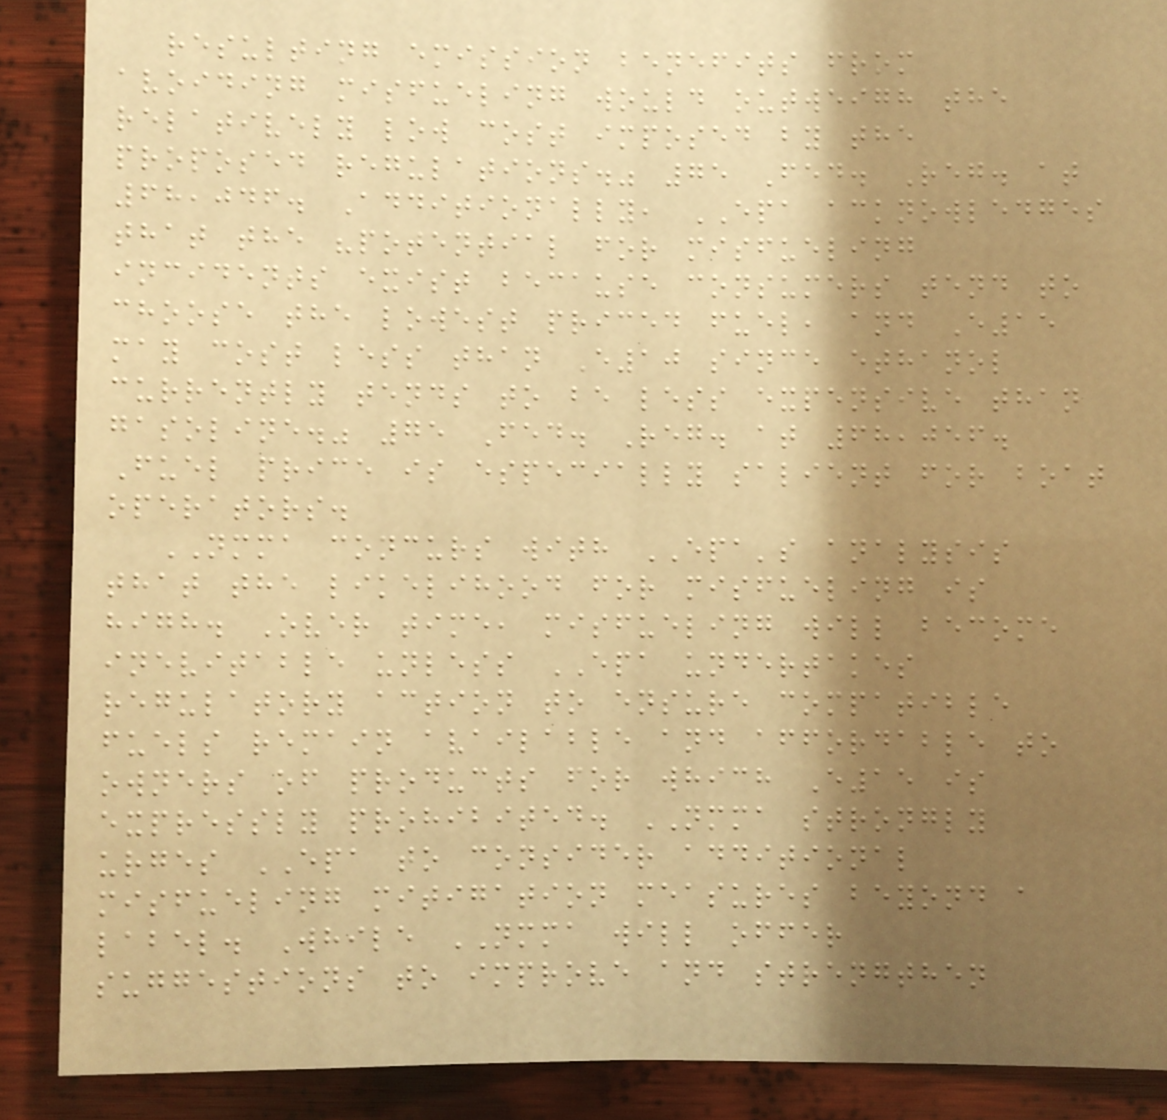resulting emission benefits from
avoiding misfueling would outweigh the
relatively low cost imposed by the
proposed regulations." 75 Fed. Reg. at
68,046. Additionally, EPA acknowledges
that the "potential for misfueling
incidents exist because consumers tend to
choose the lowest priced fuel, and E15
may cost less than E10 since ethanol
currently tends to be less expensive than
gasoline." 75 Fed. Reg. at 68,056.
Fuel price is especially salient for boat
operators.
NMMA concurs with EPA's analysis
that the likelihood for misfueling is
high. Over time, misfueling will become
inevitable unless EPA undertakes
regulatory action to ensure compatible
fuels remain available and affordable to
owners of products for which E15 is
expressly prohibited. NMMA strongly
urges EPA to consider additional
misfueling mitigation measures beyond a
label. While NMMA will offer
suggestions to improve and strengthen
